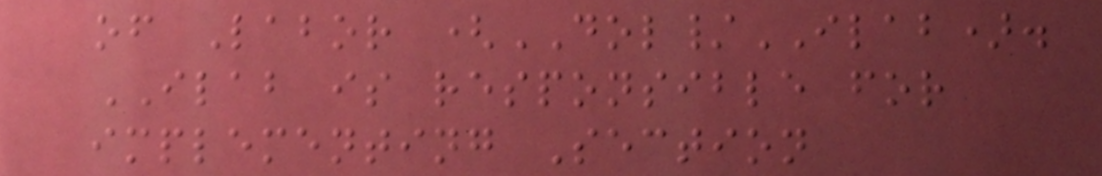of Labor (DOL/ILAB).
ILAB is responsible for
implementing Section
